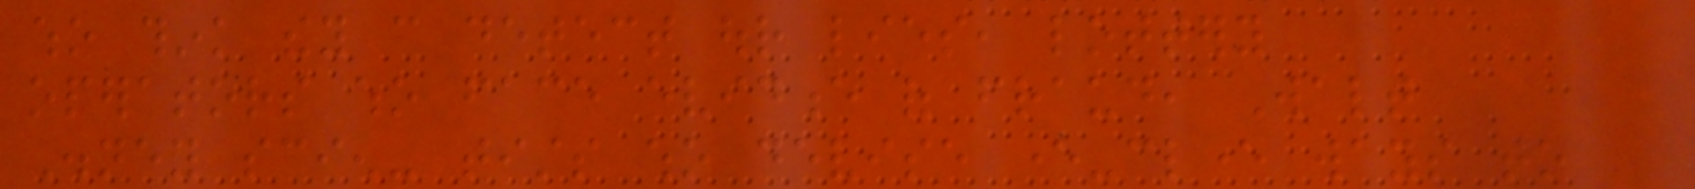who think they can detect our lies, lottery
operators who face evidence of fraud, Walt
Disney scien- tists who devise ever-clever ways to
